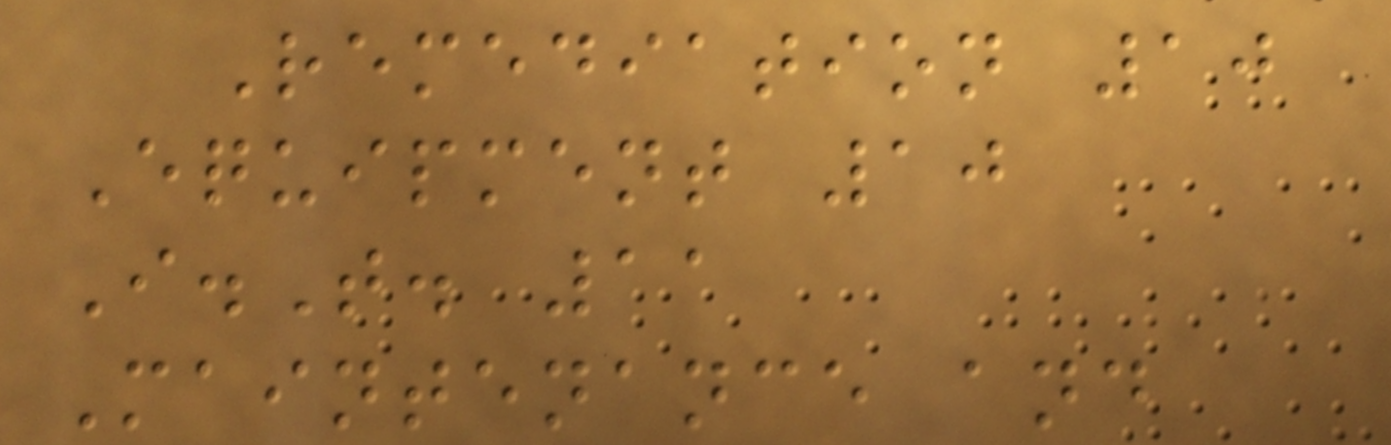Remediation 10
Equipment 10
I.T. 11
Maintenance and
